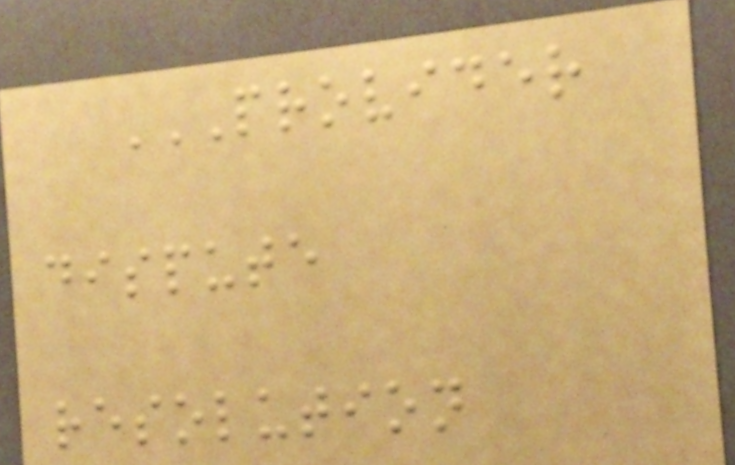PROVIDER
DISPUTE
RESOLUTION
